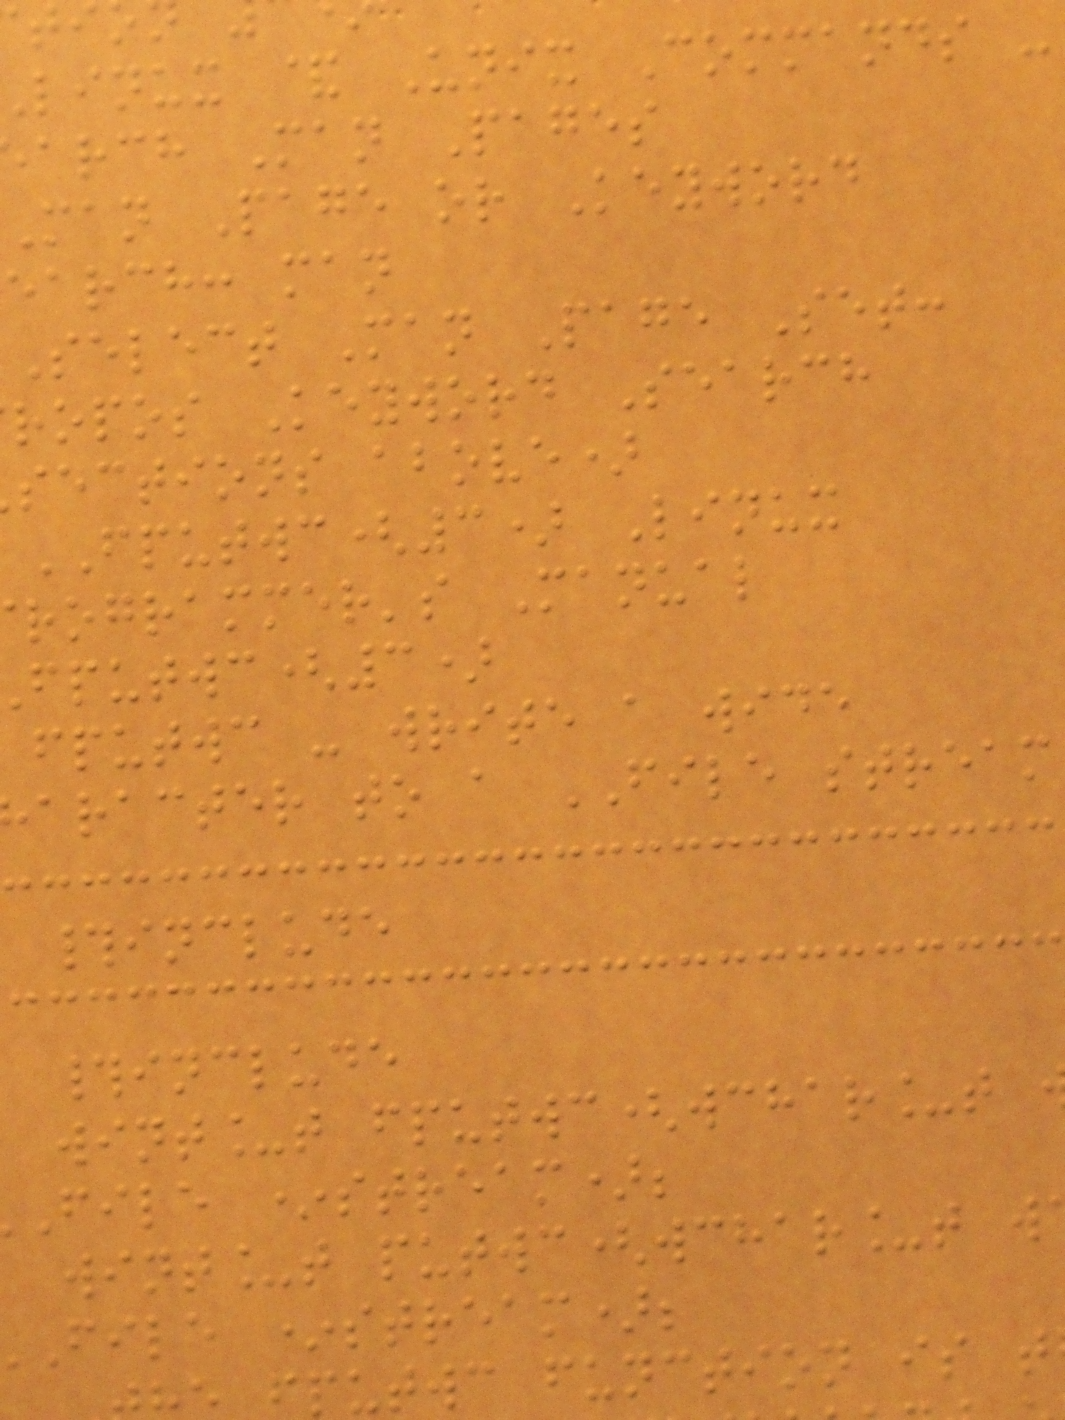linux & Unix Commands -
arch Man Pages
Man Page or Keyword
earch: man
Select Man Page Set:
ropos Keyword Search
sections above)
FPUTWC(3) Linux
rogrammer's Manual
fputwc(3)
fputwc - write a wide
aracter to a FILE stream
#include
#include
wint_t fputwc(wchar_t
file *stream);
wint_t putwc(wchar_t w
file *stream);
putwc function is t
